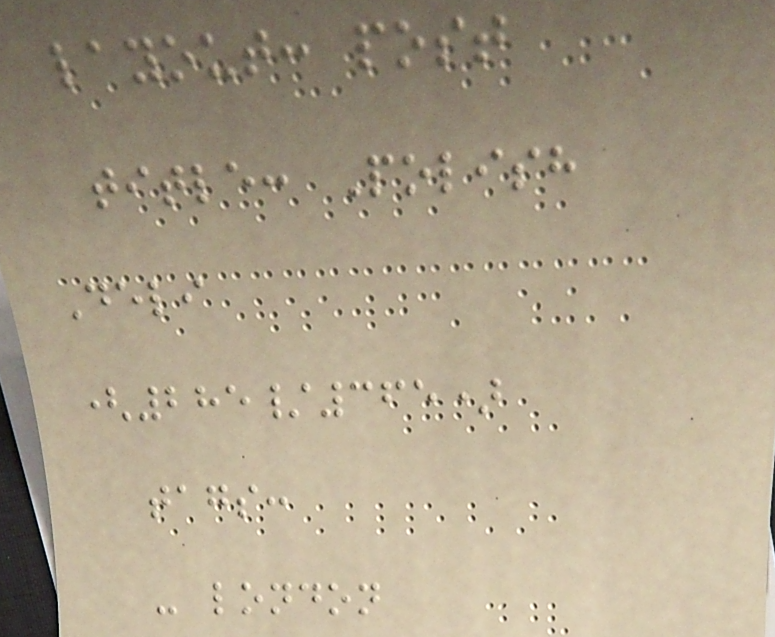layout: post
title: Polish
Deli
(285/365)
tags:
- london
